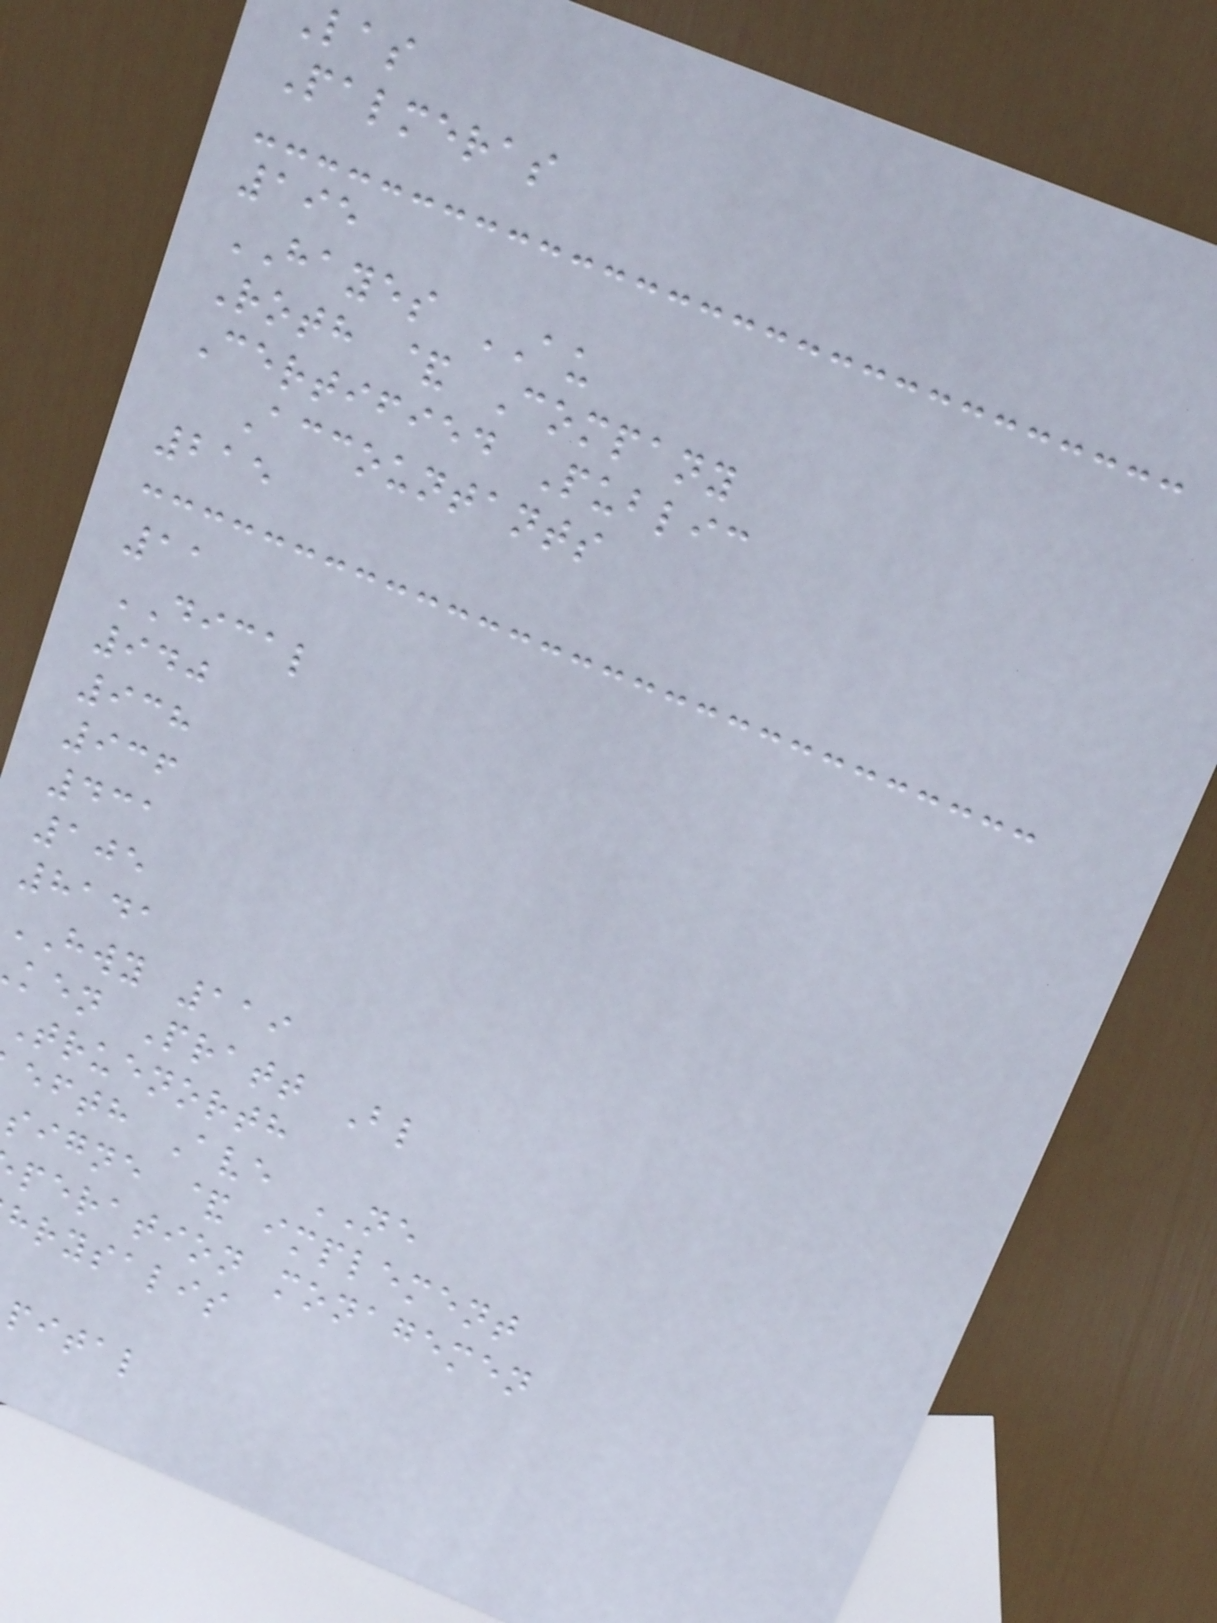Palmeras
195
HAYES AU
Roth & Company
Certified Public
Accountants
215
11
DICAL
940
938
936
431
105
8141
HWY 119
ken Pratt Bl
truenorth
efth Ave NE
signe & implement
peration monagemen
hrysalis
pital
